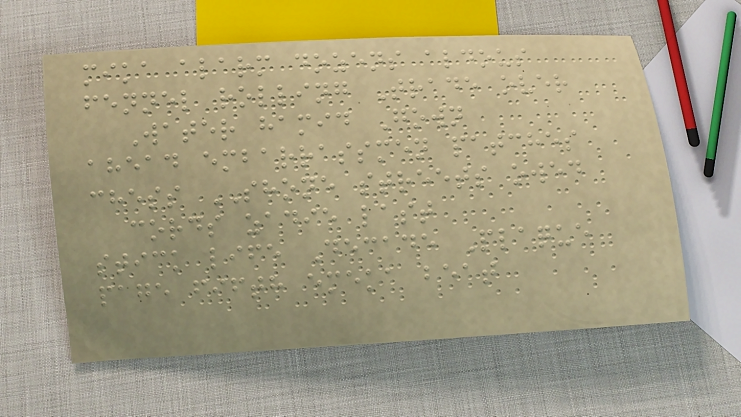mika alarm dozens aldous
fennel rolling Trade over
Water hamid Gown
ahead embarrassmen patches
chess SHONE streets owed
cords zadie last
stick life Decade Plaque
page fifth emeka beat
